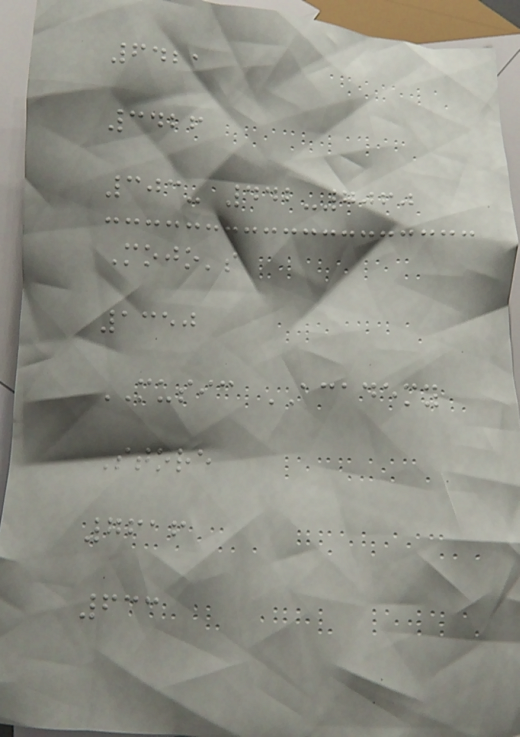6421
3426
303- 442-7060
Mojo's
1350
MUSIC ACADEMY
Store
7616
633
